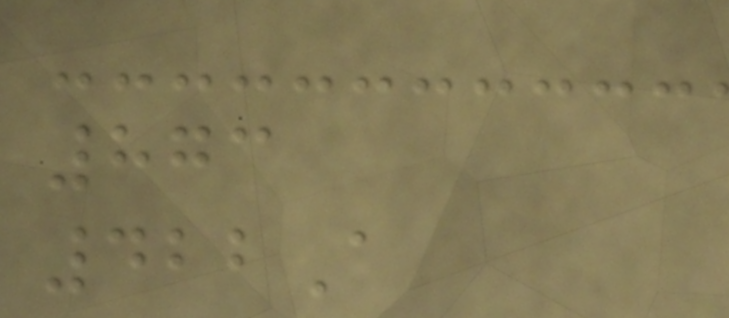873
422A
